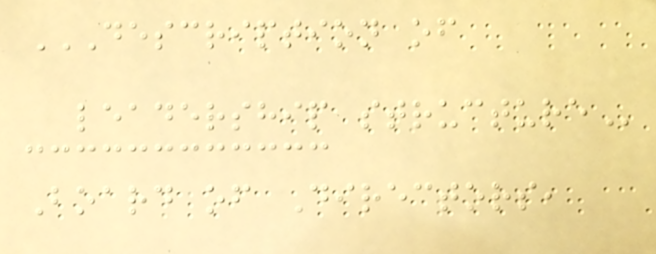DESCRIPTION OF
LEADERSHIP STRUCTURE
Board of Directors,
